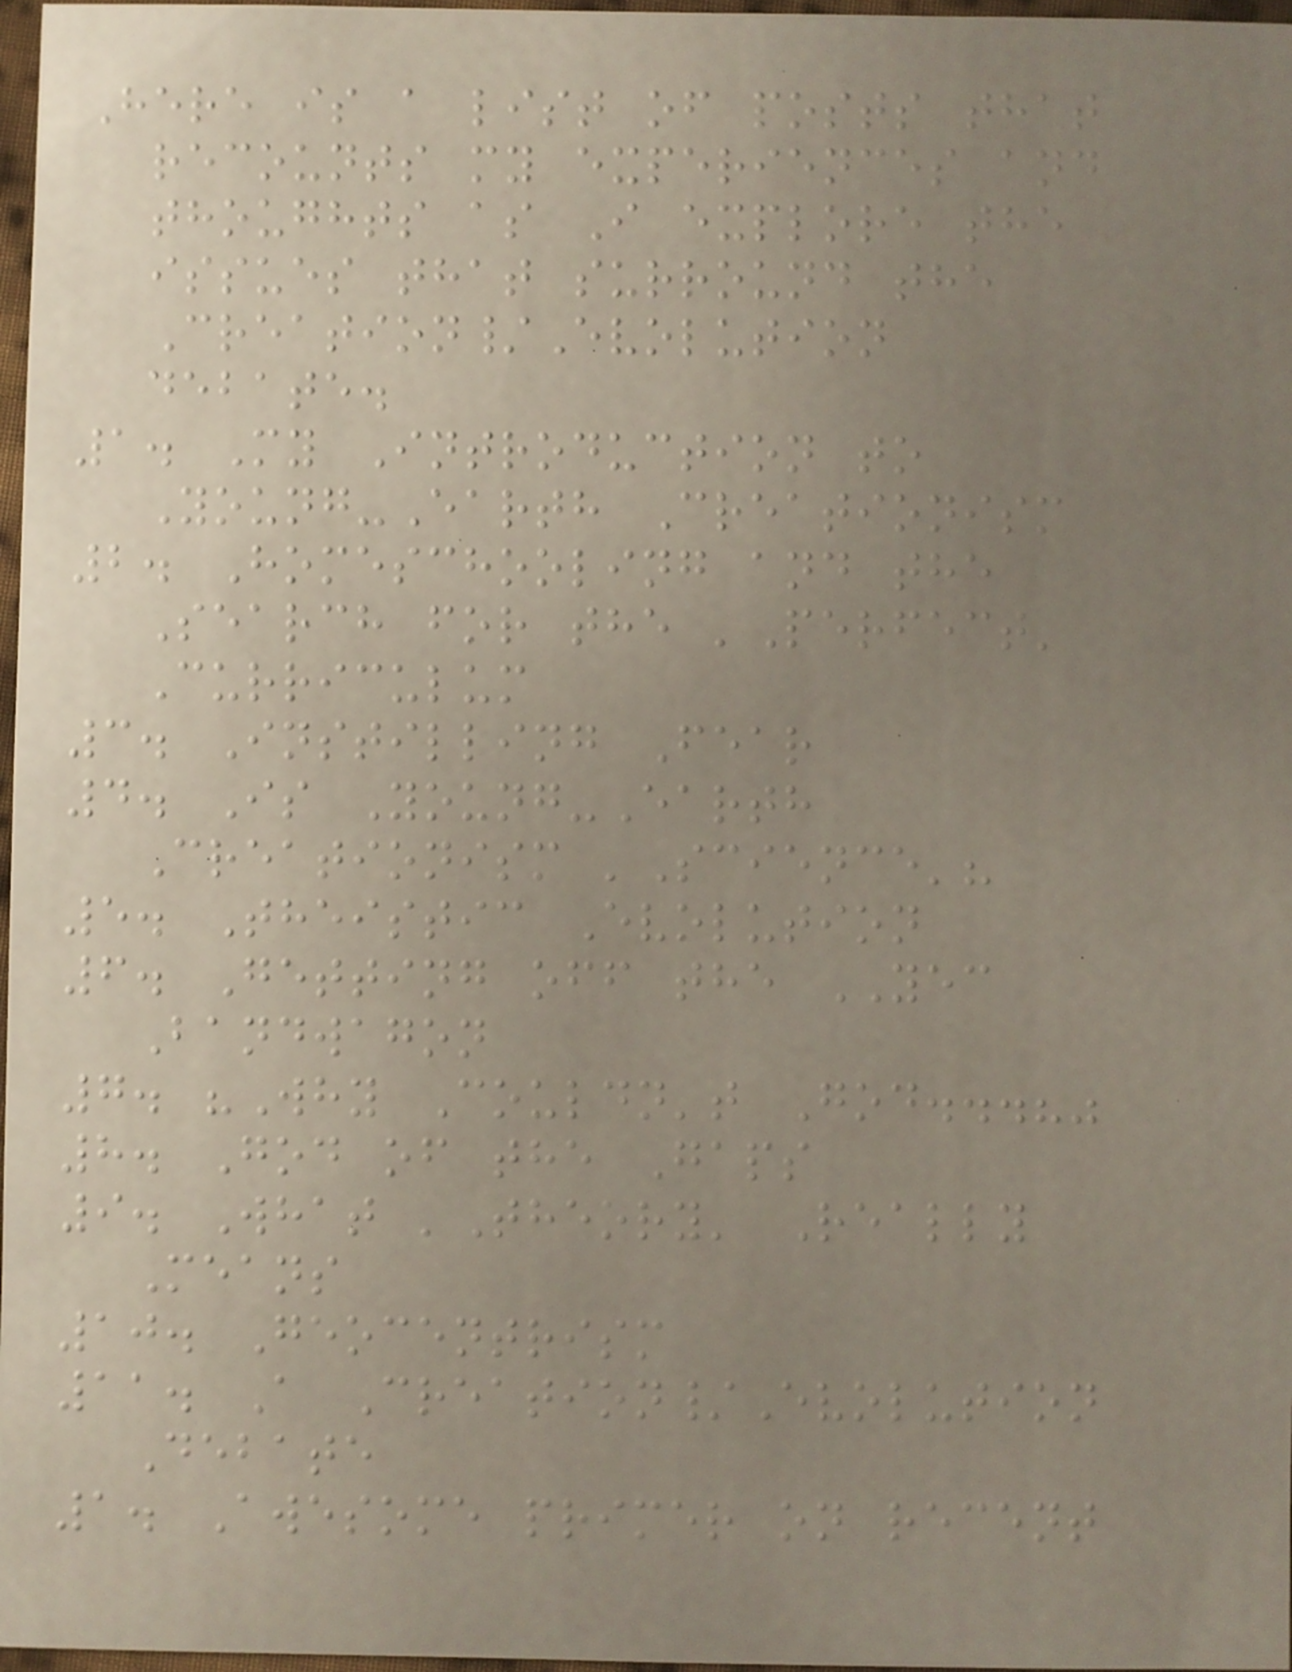Here is a list of posts that
recounts my experiences and
thoughts as I explore the
issues that surround the
Creation/Evolution
debate.
1. My Introduction to
Young-Earth Creationism
2. Homeschooling and the
Search for the 'Perfect'
Curriculum
3. Instilling Fear
4. Is Young-Earth
Creationism 'Science'?
5. Theistic Evolution
6. Getting off the YEC
Bandwagon
7. "Why Couldn't God...?"
8. God of the Gaps
9. What 'Theory' Really
Means
10. Geocentrism
11. A Creation/Evolution
Debate
1. Awesome primer on recent
